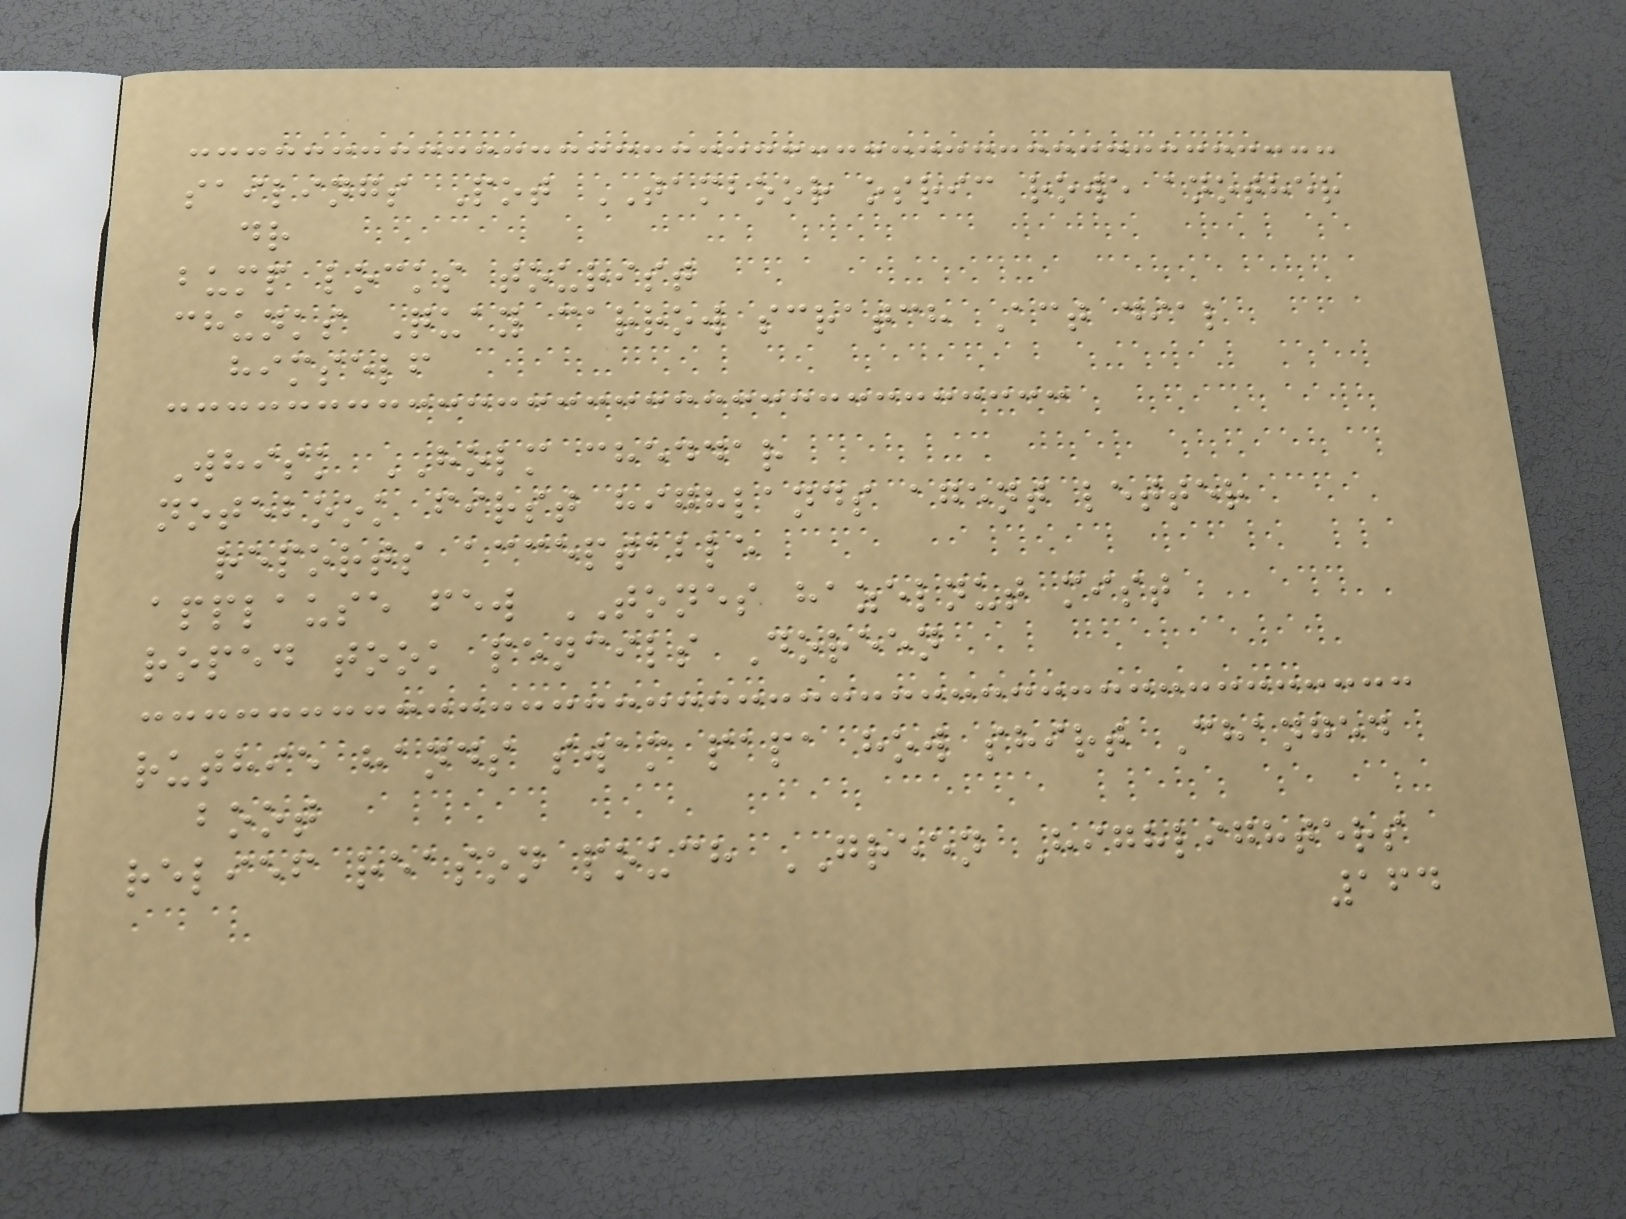sailings Pot TAMBOOR osric rowe another
dr
bump locks tourist
chunks Quay carrow scratch Act dial
himself
Whisk HOLM cheddar
notebook first highlands agent letter
reports acceptable
applause few TONES hazelnut mist
roped took pencils Doreen
ruthie hands swam papa how shirt Changed
boot
relief reason pouch GREEN Highlighters
164
